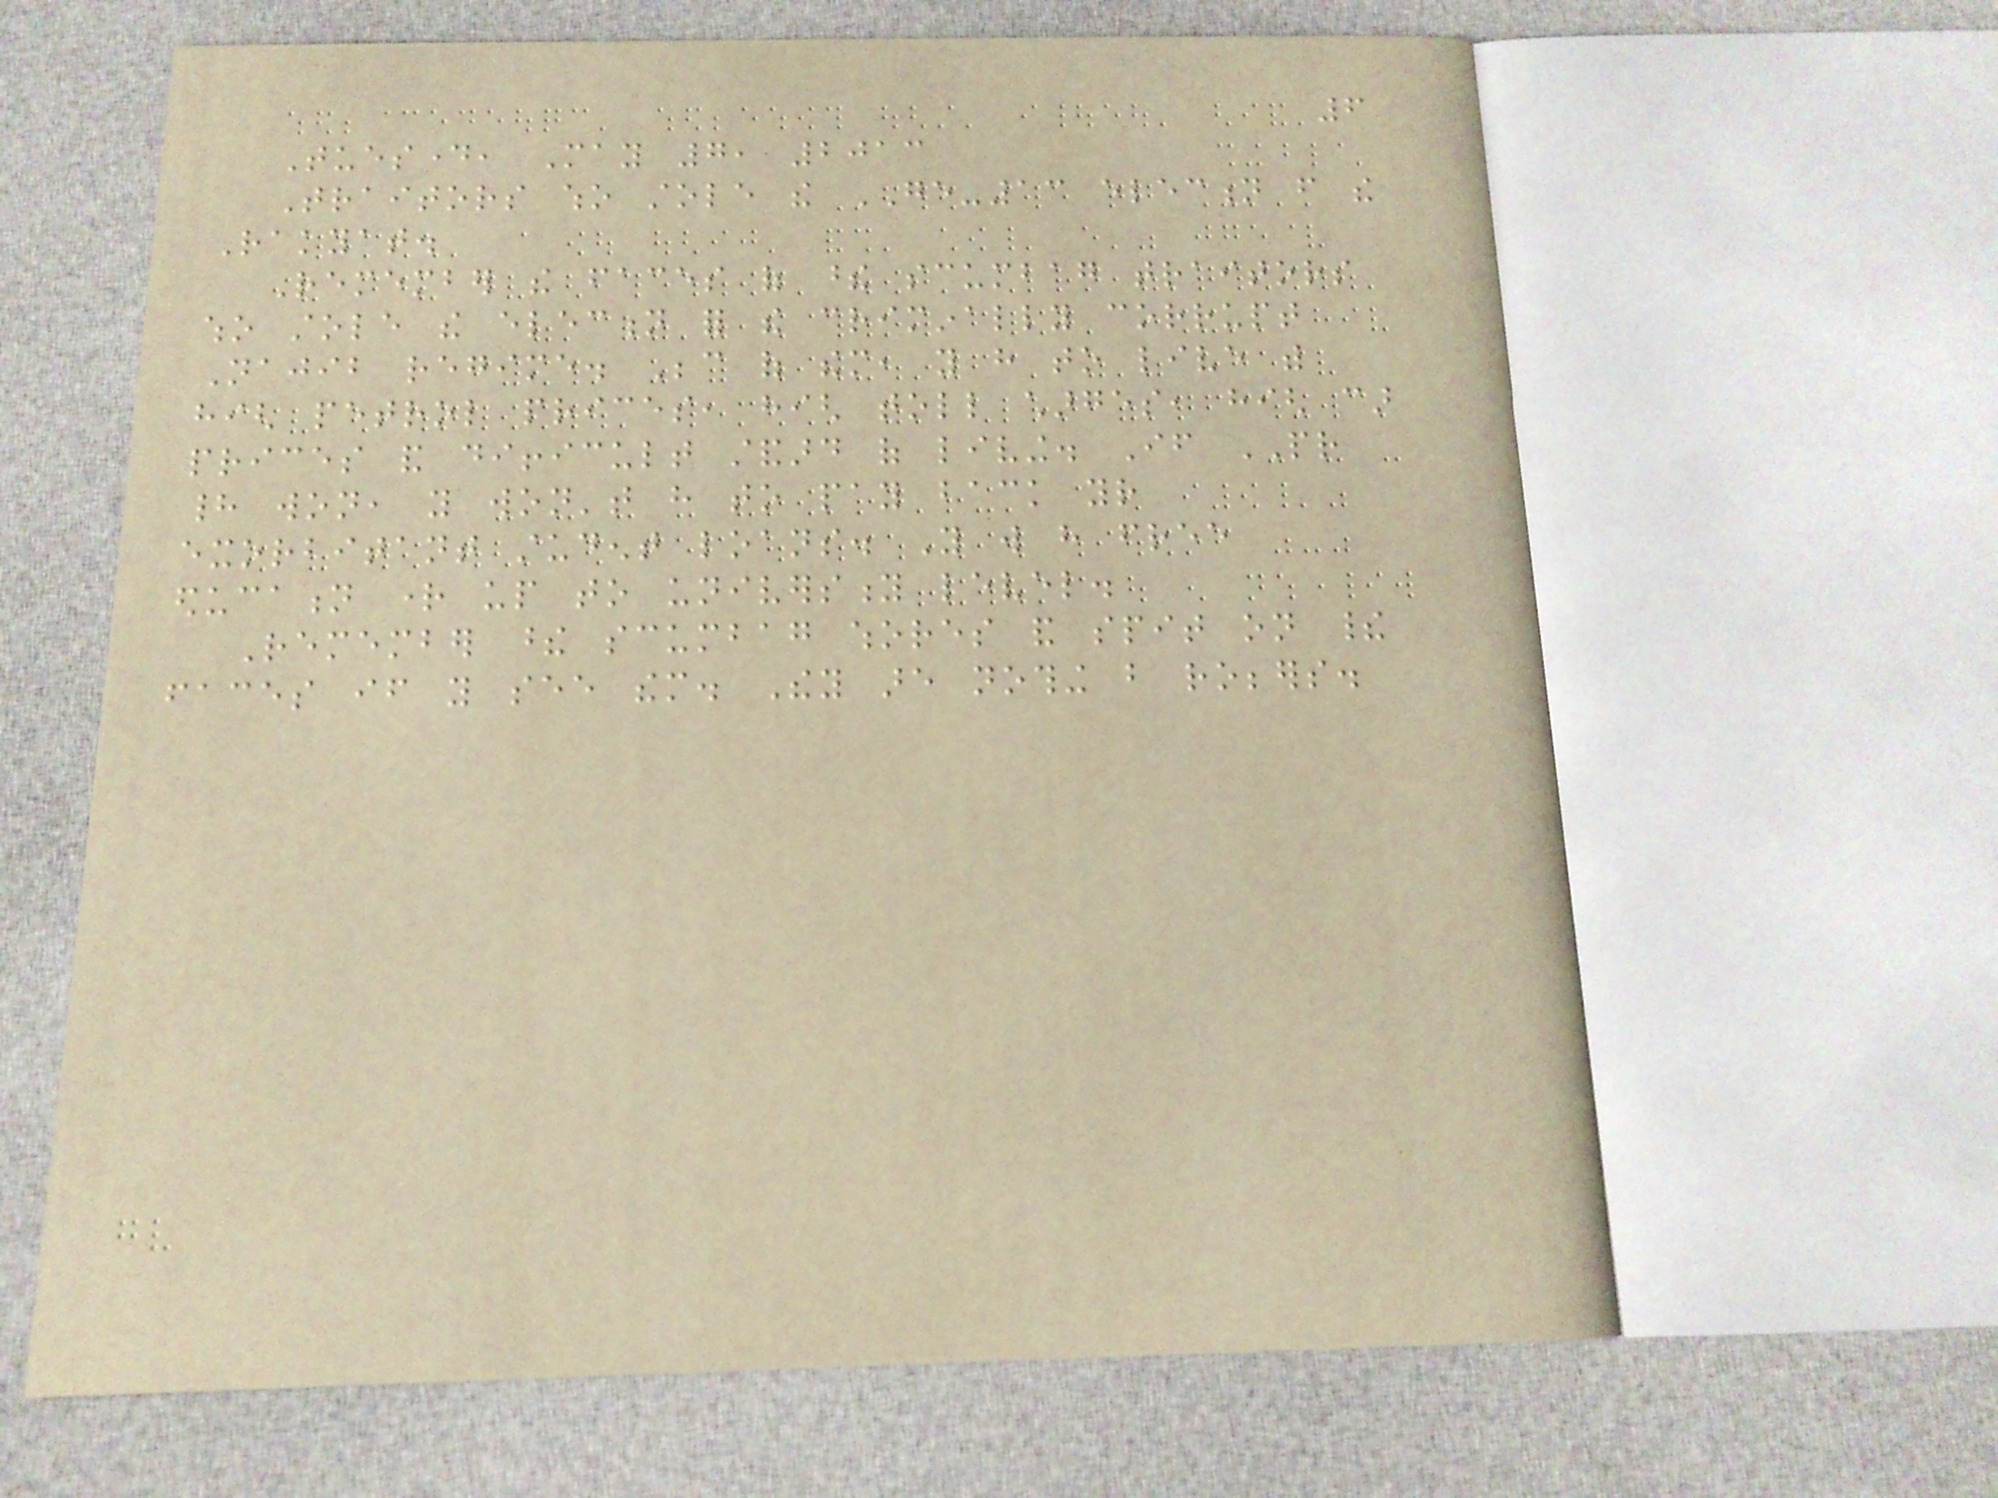6
Tuesday, May 7, 2013
Traitors who stole the GE-13 election from the
Rakyat.
Remember the faces of these scumbag traitors
who stole the election for the criminally corrupt
Najib regime. Because of them, you have to live with
high petrol prices, high toll charges, high car
prices and difficult standard of living. If PR
had won, you won't have to pay back your
exorbitant student loans. You will have free
education right up to university level.
Remember these scumbag whores and spit on their
faces if you see them. They are nothing but robbers.
